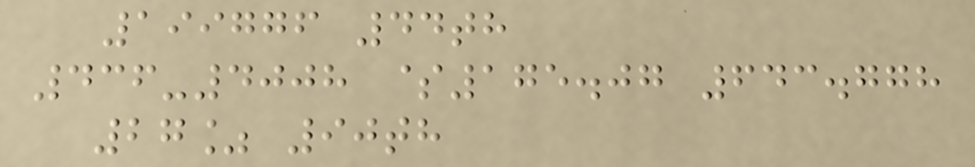199776 44th
436-4008 $175.07 643.778
27% 90th
